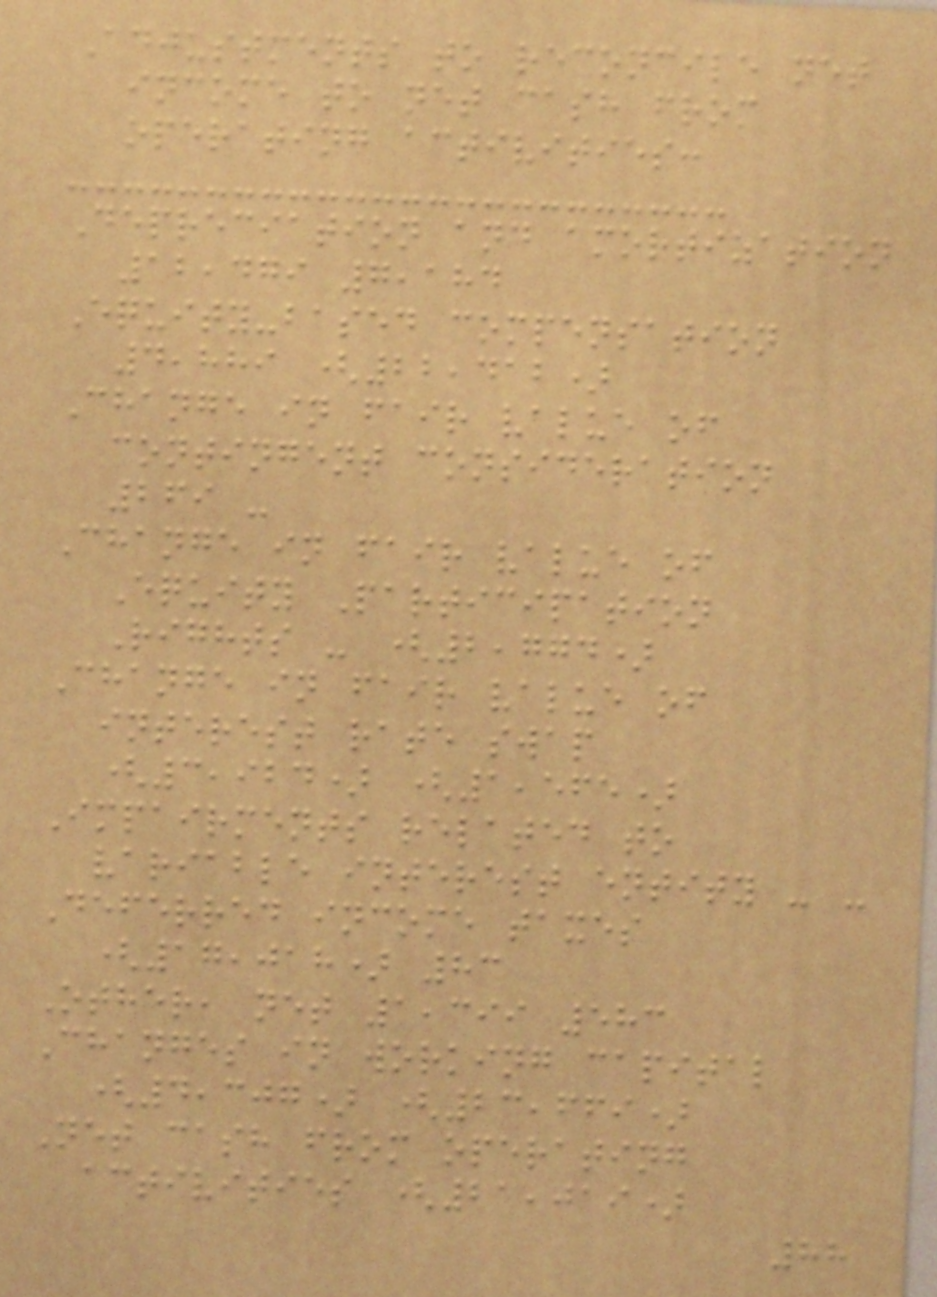Adjustments to reconcile net
income to net cash from
operating activities:
Depreciation and amortization
12,479 7,184
Equity-based compensation
4,889 (22,412)
Change in fair value of
contingent consideration
269 -
Change in fair value of
Equity Participation
Rights - (2,774)
Change in fair value of
interest rate swap
(3,924) (1,565)
Impairments related to
variable interest entity - -
Deferred income taxes
(17,018) 83
Other, net 1,399 583
Changes in working capital
(4,307) (23,669)
Net cash from operating
activities (21,019)
88
